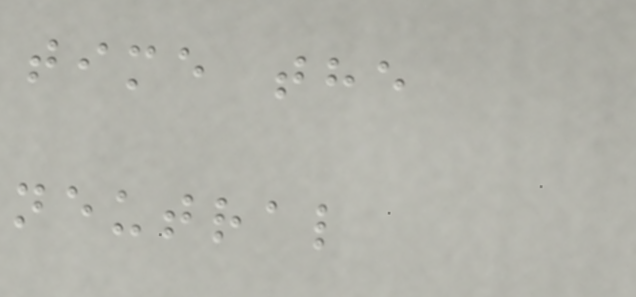time the
neutral
